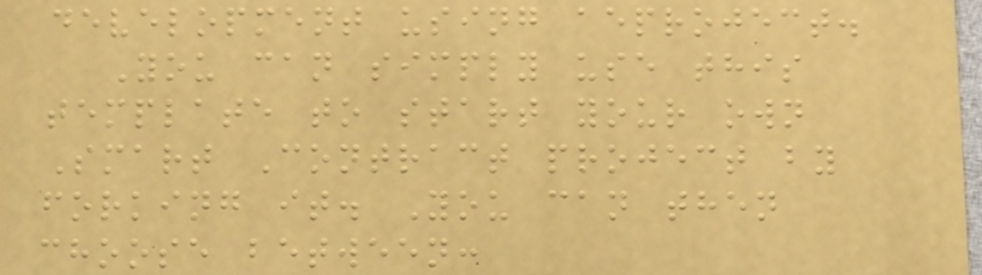development using aeproject.
You can simply use this
template to start your own
Smart Contract project by
forking it. You can then
choose between:
